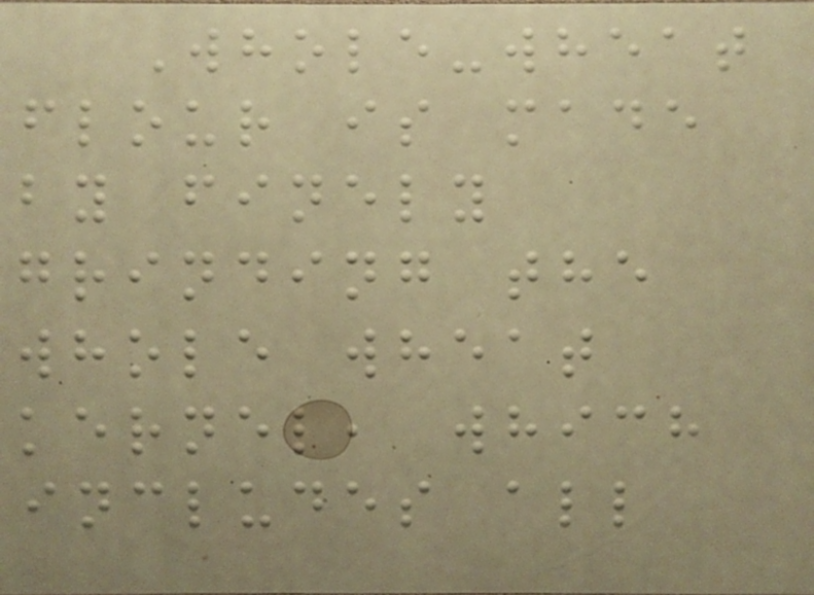Whole-wheat
flour is made
by finely
grinding the
whole wheat
kernel, which
includes all
